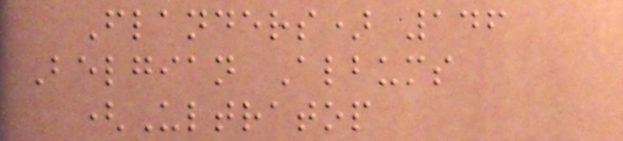Flanders) 146
Belgian Albums
(Ultratop
